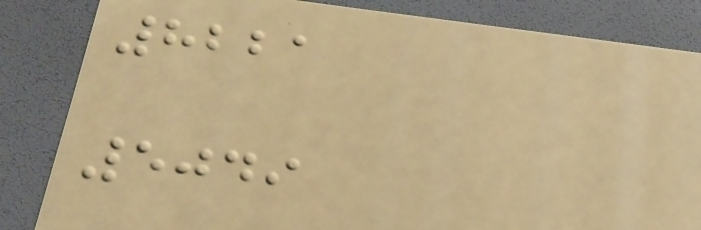8221
5049
